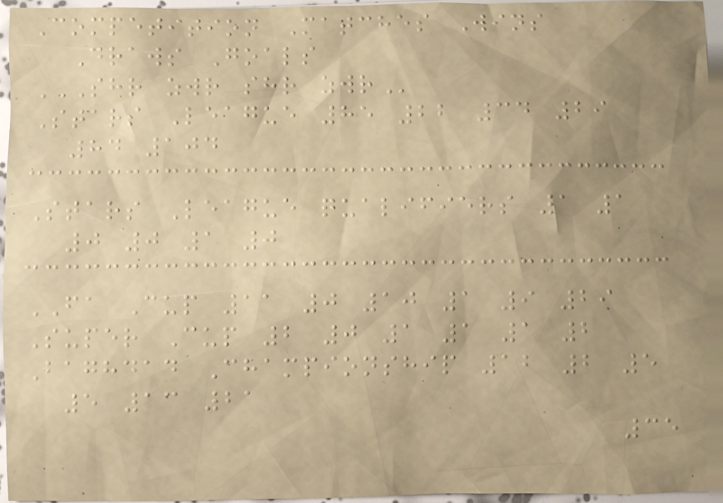Competition Matches Wins
Draws Goals
SHR ZWR SHR ZWR
Stars League 85 22 34 29
84 104
Stars League qualifiers 1 1
0 0 1 0
FA Cup 11 0 10 1 9 29
Super Cup 2 0 1 1 1 2
Baghdad Championship 12 2 5
5 13 21
35
